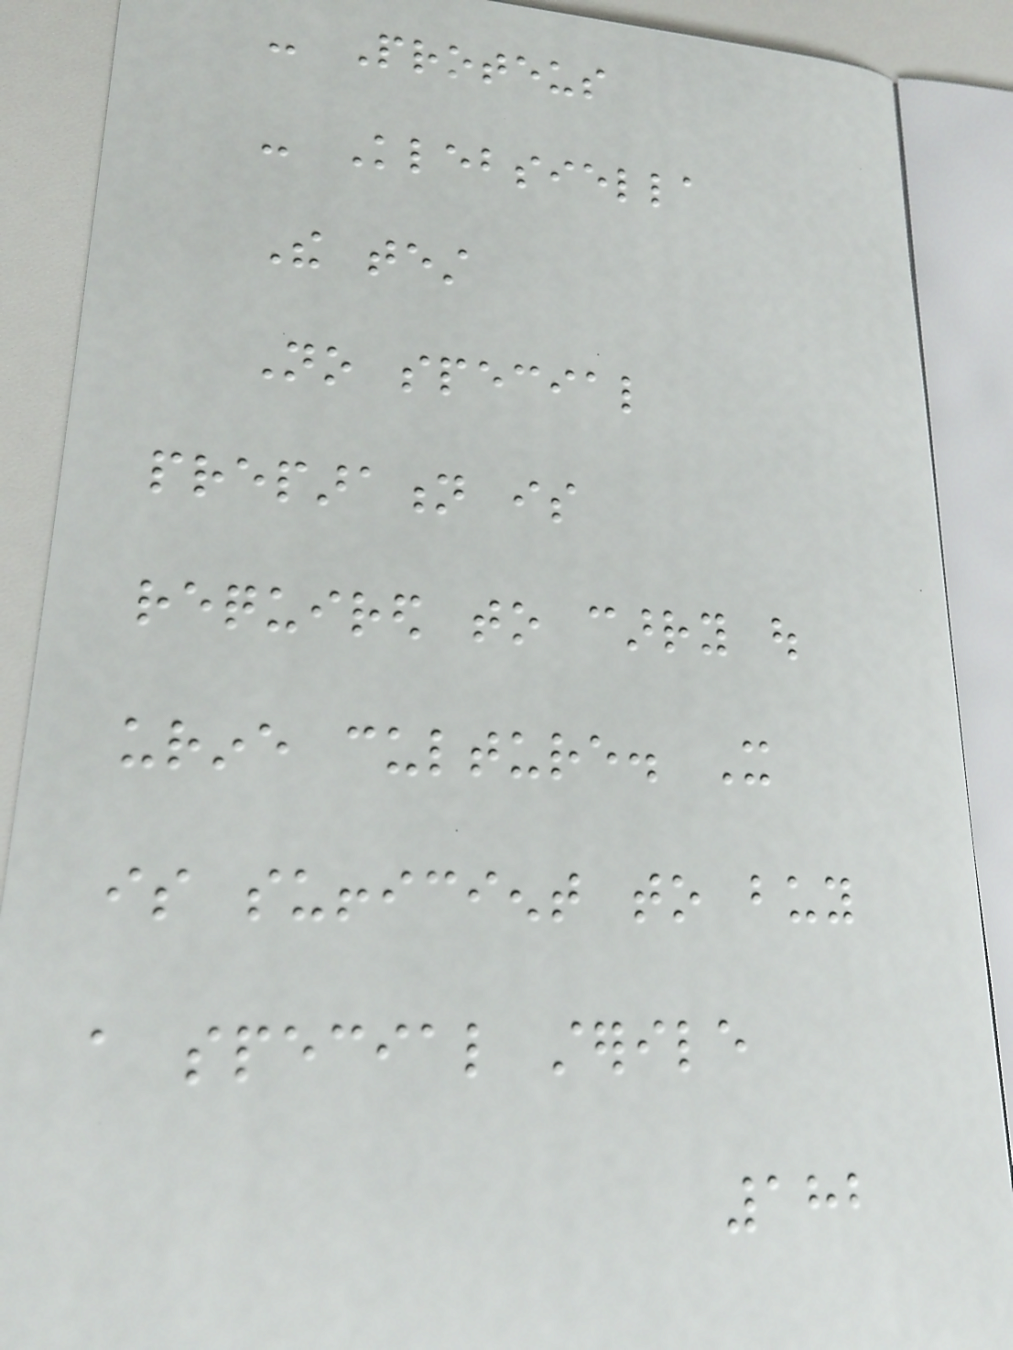- Proteus
- Klebsiella
The test
No special
preparation is
required to carry out
urine culture. It
is sufficient to buy
a special sterile
182
